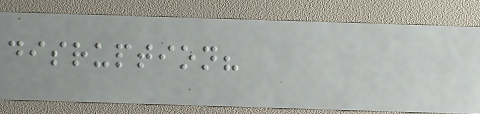disruption?
